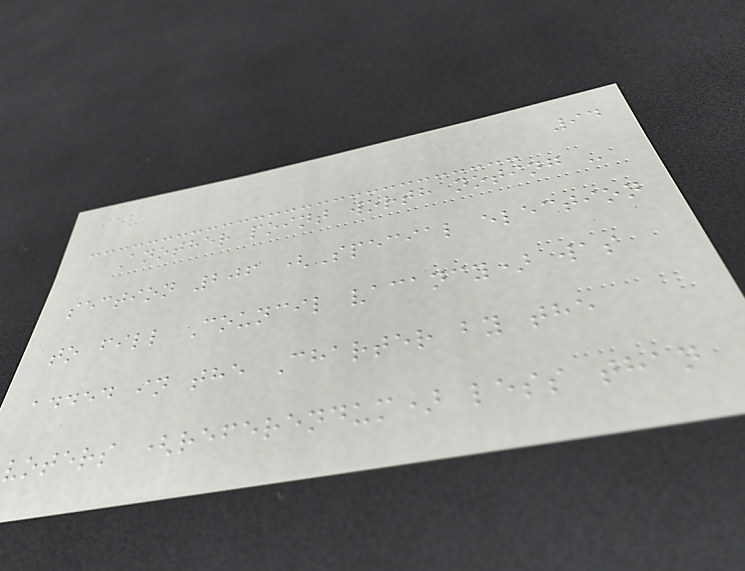94
Another point worth noting -
section 206 (Special election
to fill Council vacancy) was
added in the Charter by the
voters (referendum) less than
